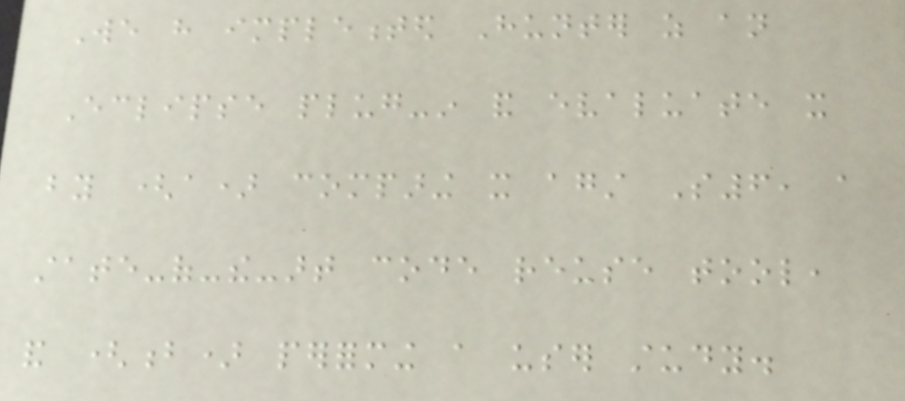We have implemented Hunter as an
Eclipse plug-in and evaluate it
by (a) comparing it against S6, a
state-of-the-art code reuse tool,
and (b) performing a user study.
